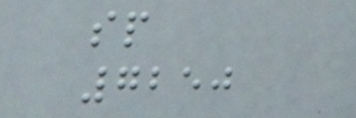sp
7250
